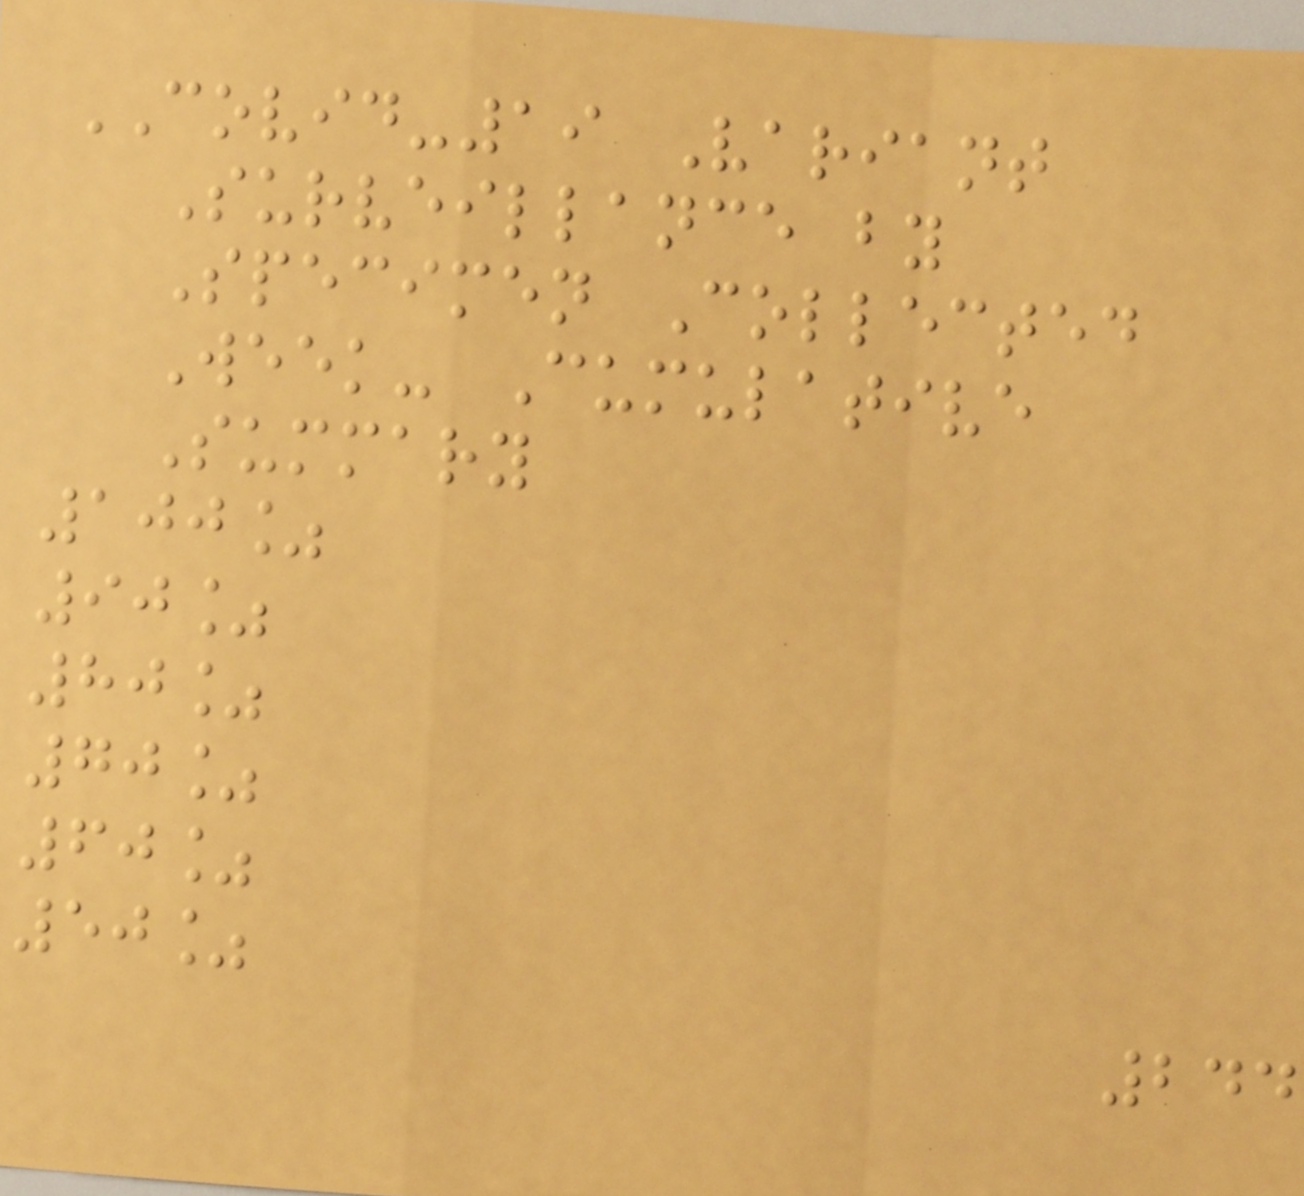COVID-19 Variant
Surveillance by
Specimen Collected
Week- Cumulative
Summary
100%
90%
80%
70%
60%
50%
244
